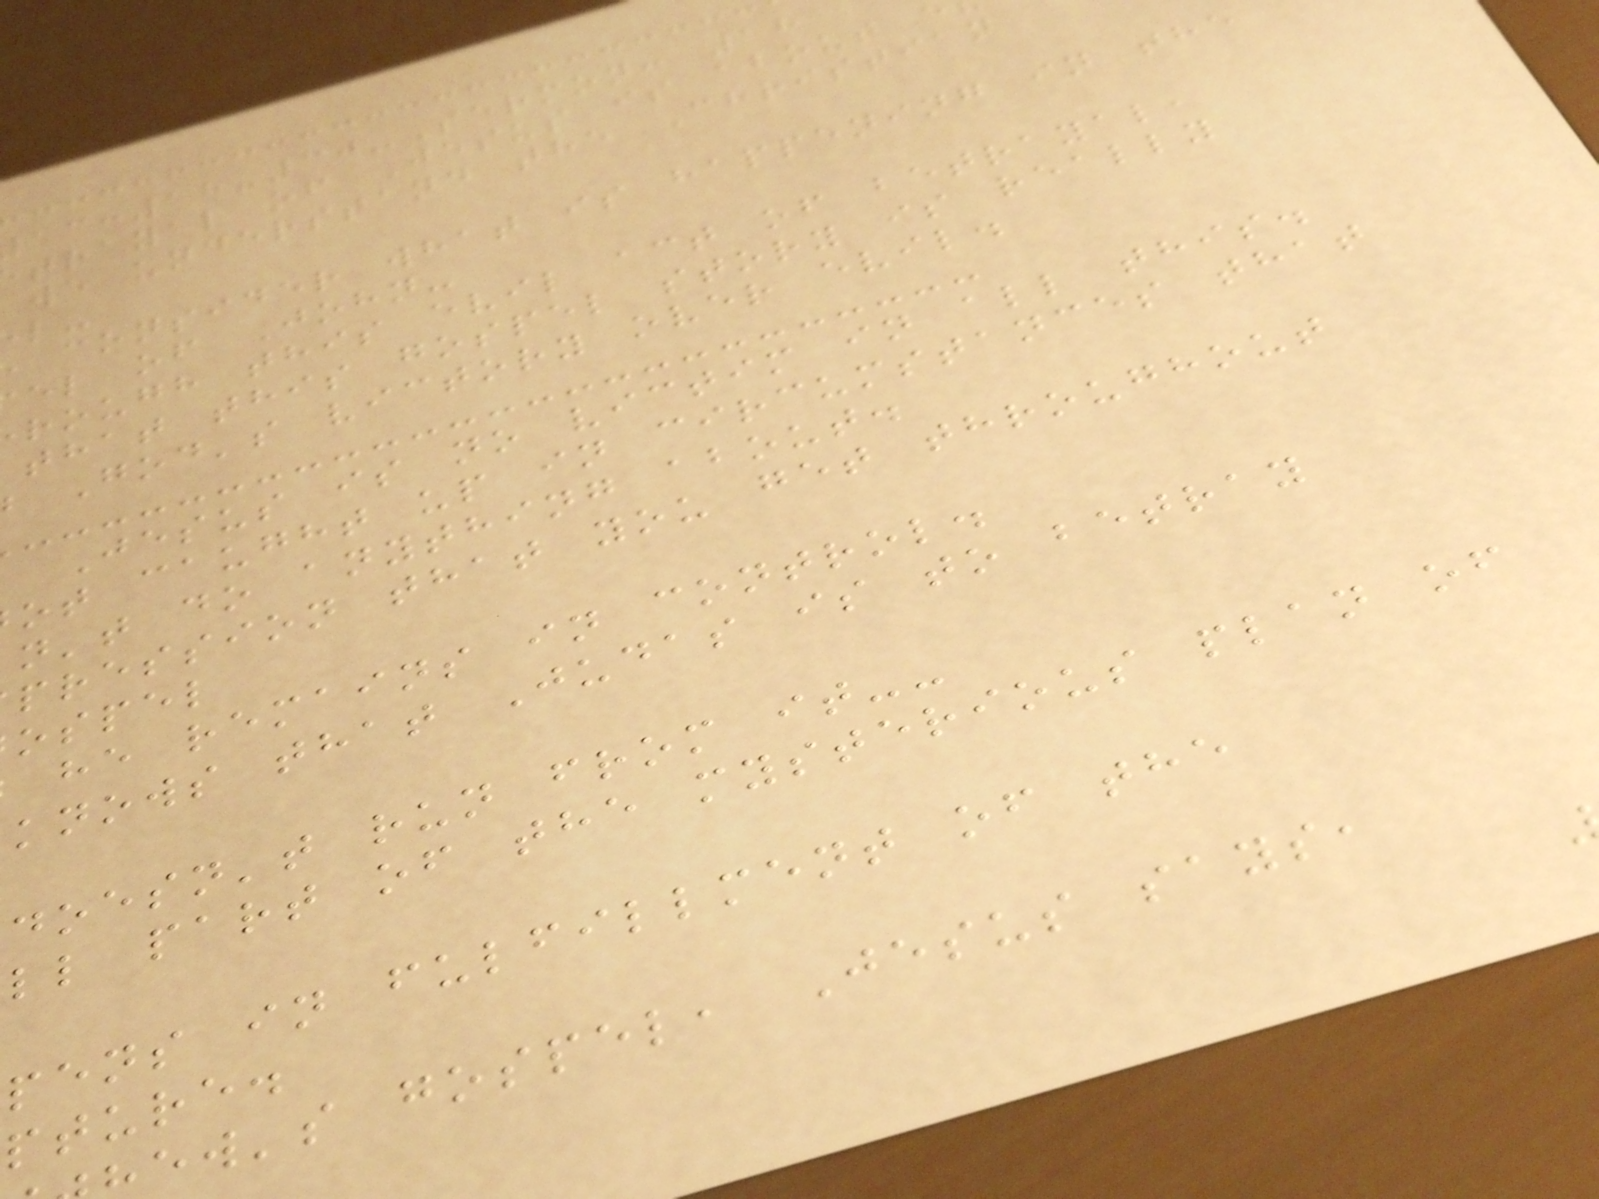:18-30-Sermon: 18
trayal of Jesus is about
we understand the Christian
consider what is happening in the
el of John-
rough this evil act of betrayal,
that this gospel story is really
God's victory over evil.
Jesus is no victim in all this.
ot caught up in circumstances that
n't do anything about.
pression that you get throughout
ospel
he remains in control.
knows that Judas is to betray
doesn't run from it--
ll part of the mysterious plan of
pens in fulfillment of the
pture.
ew's gospel, Jesus says,
